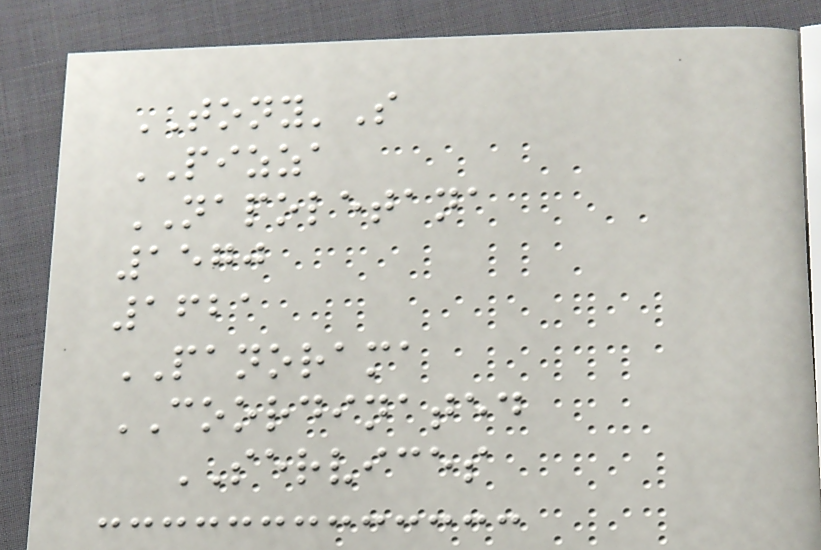TONY'S
PIZZA
NAPOLETANA
1570
1621
PANORAMA
COORDINATED
SERVICES
